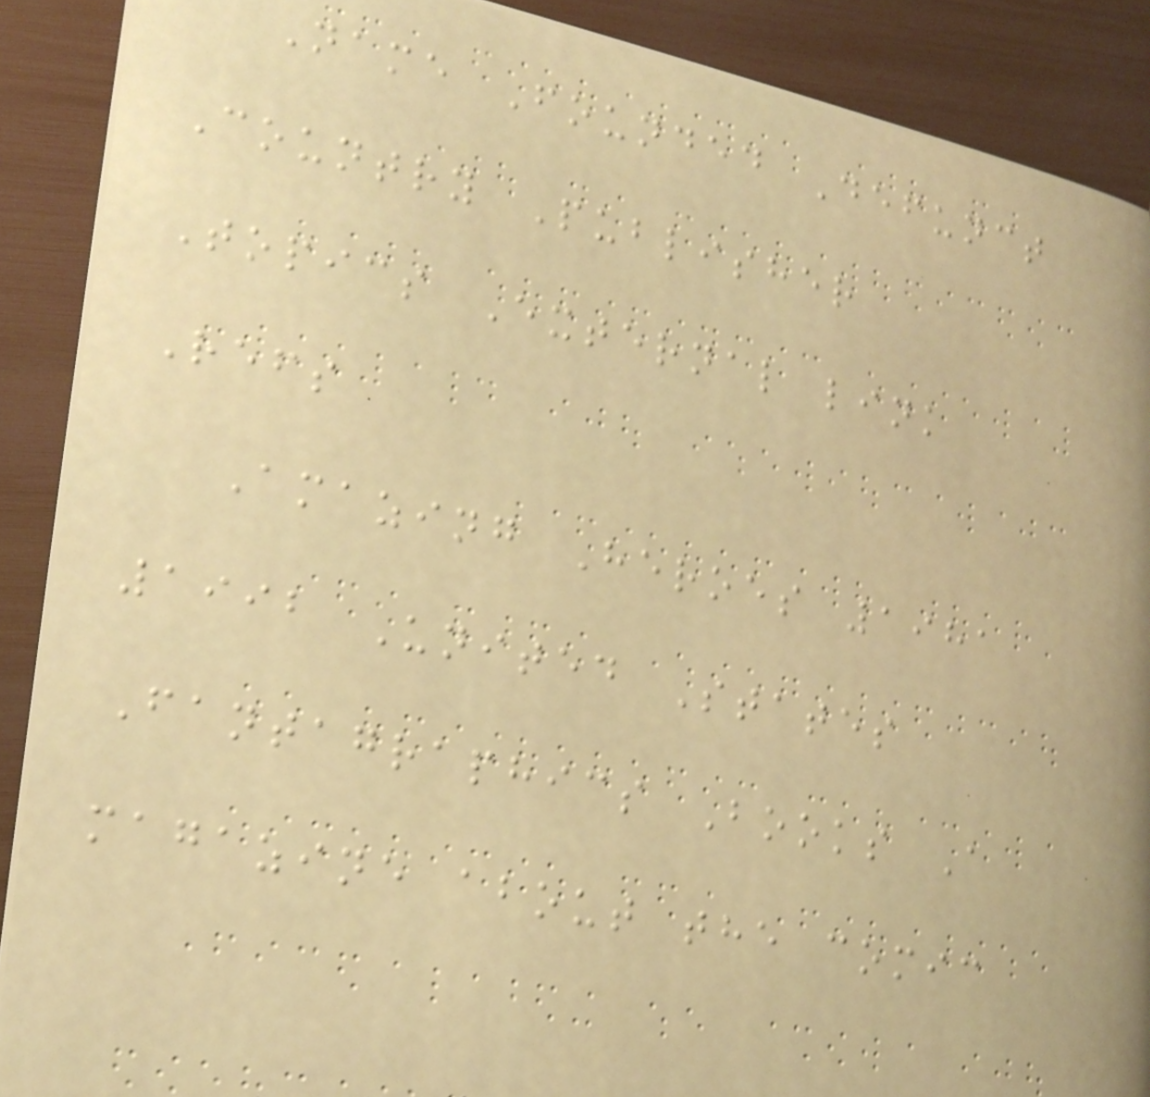Name Founded Defunct
Country Publisher
Topics External link
Refs
Amazing Heroes 1981
1992 United States
Fantagraphics Books A
magazine about the comic
